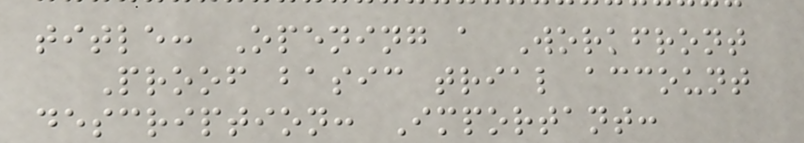title: Opening a Workfront
Proof basic trial account
description: Important:
